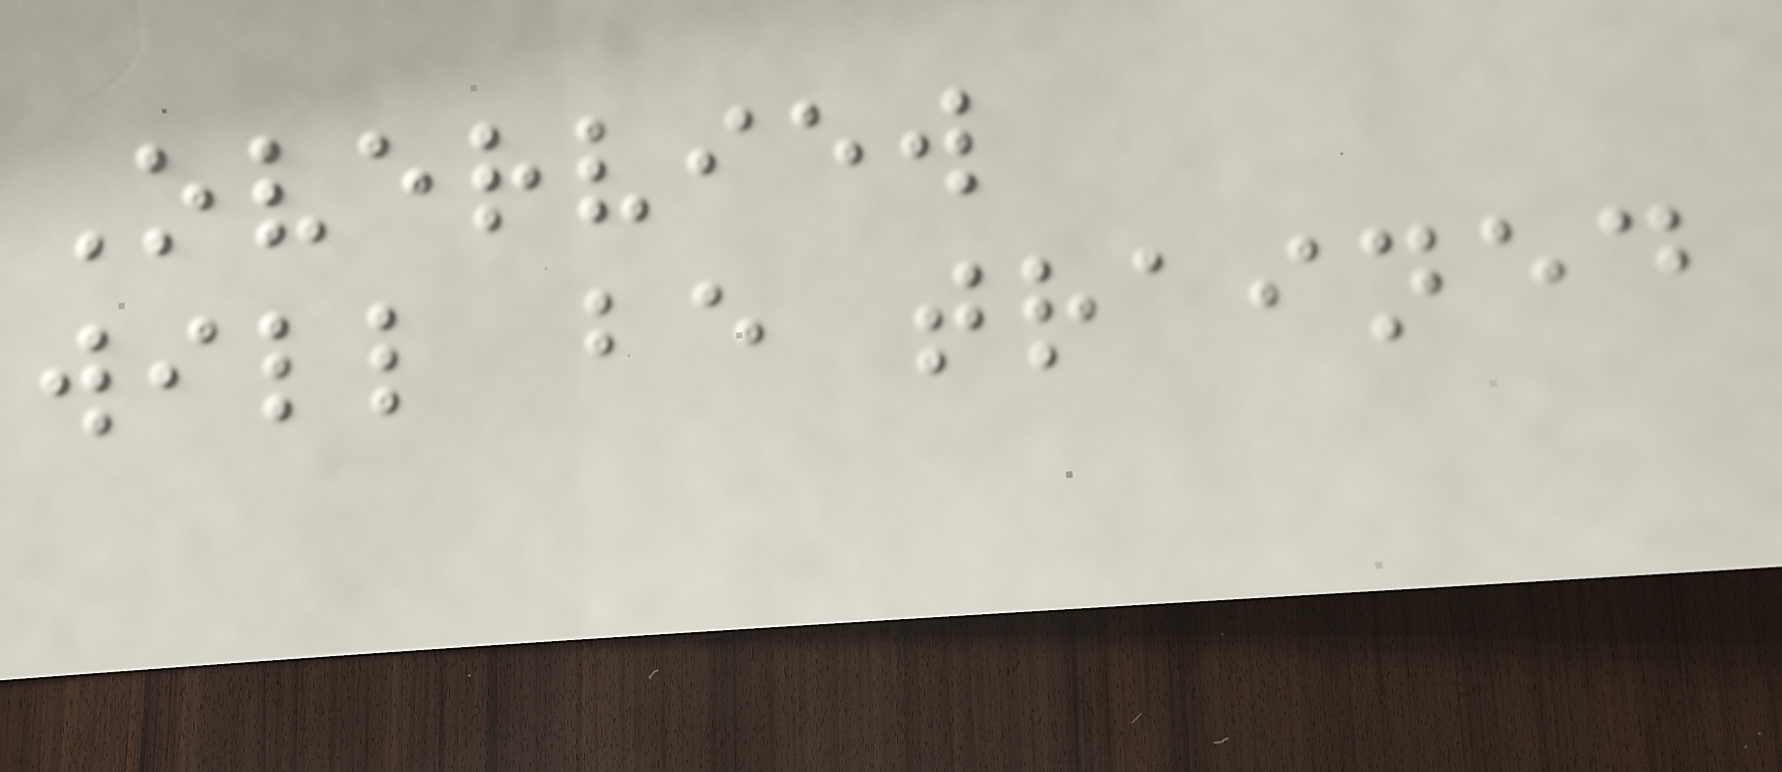Overview
will be trained
